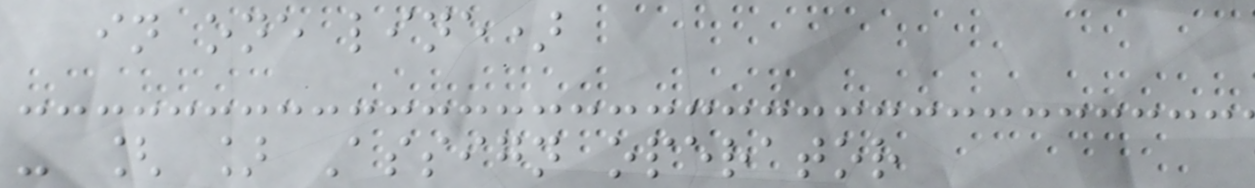in one line)
- [ ] Assign operator
